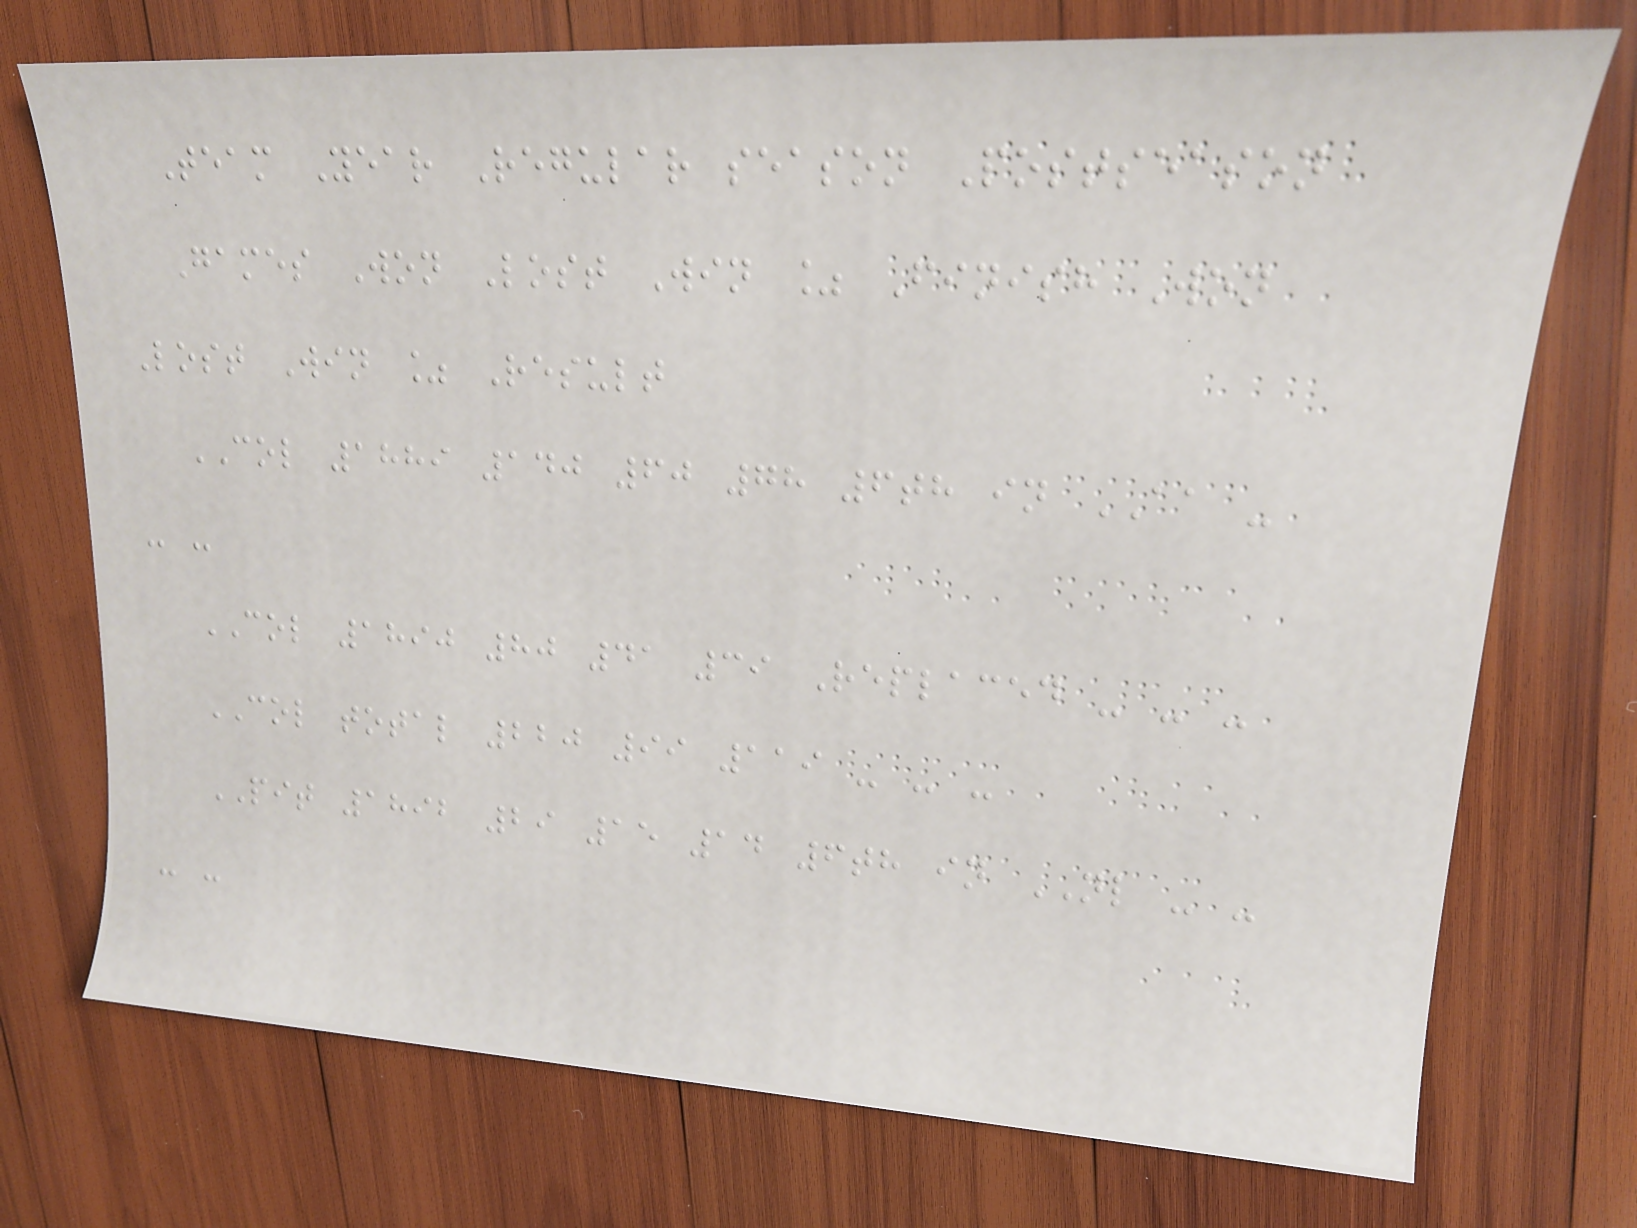Team Year Regular season Postseason
Games Won Lost Win % Finish Won
Lost Win % Result
COL 1889 140 60 78 6th in AA -
- -
COL 1890 80 41 39 Replaced - - -
COL total 220 99 119 - - -
PIT 1892 29 15 14 6th in NL - -
- -
